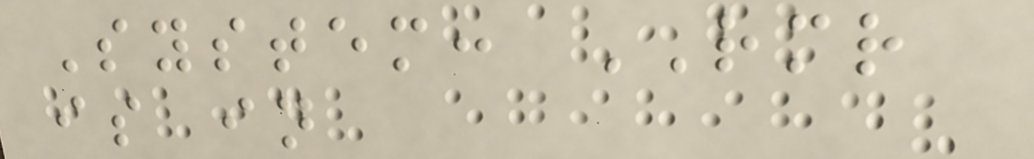System: RMR
is in
